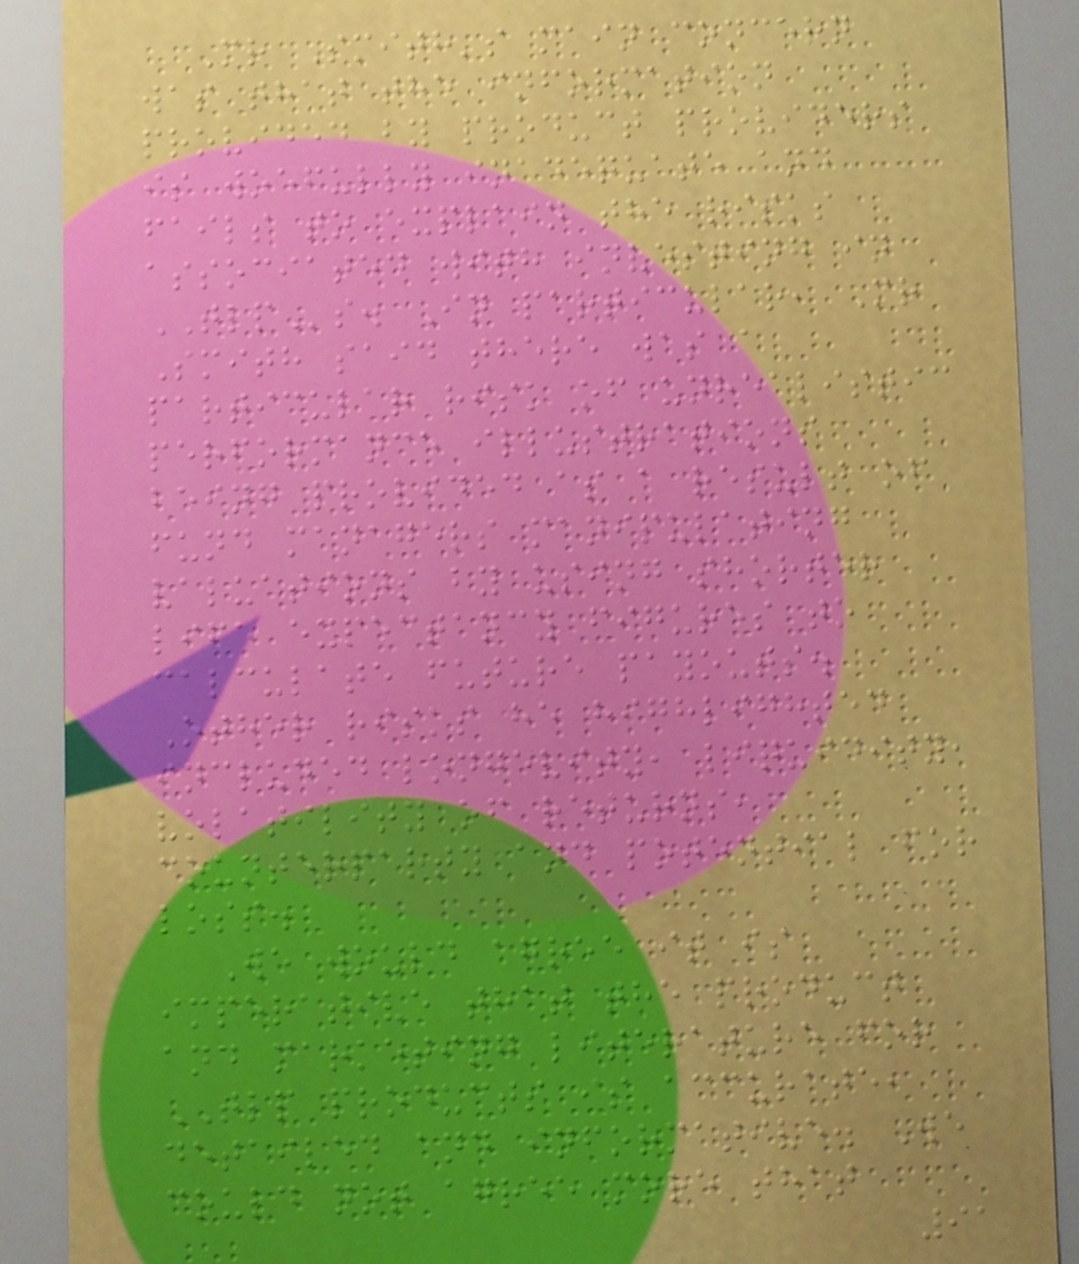Mr Smith's main concern
was that the information
provided by product providers
is woefully inadequate and
fails to explain the risks
associated with investing in
TLPs. In particular, Mr
Smith said there was a
particular risk of unrealistic
performance illustrations
being provided as a result of
fund managers manipulating
valuations by using shorter
life expectancy figures to
calculate future payouts.
Other risks he highlighted
included longevity, liquidity,
volatility of returns,
counterparty and potential for
loss.
We would agree it is
imperative that the product
and marketing literature for
TLP products is accurate,
detailed and informative. We
could not agree more that
91
